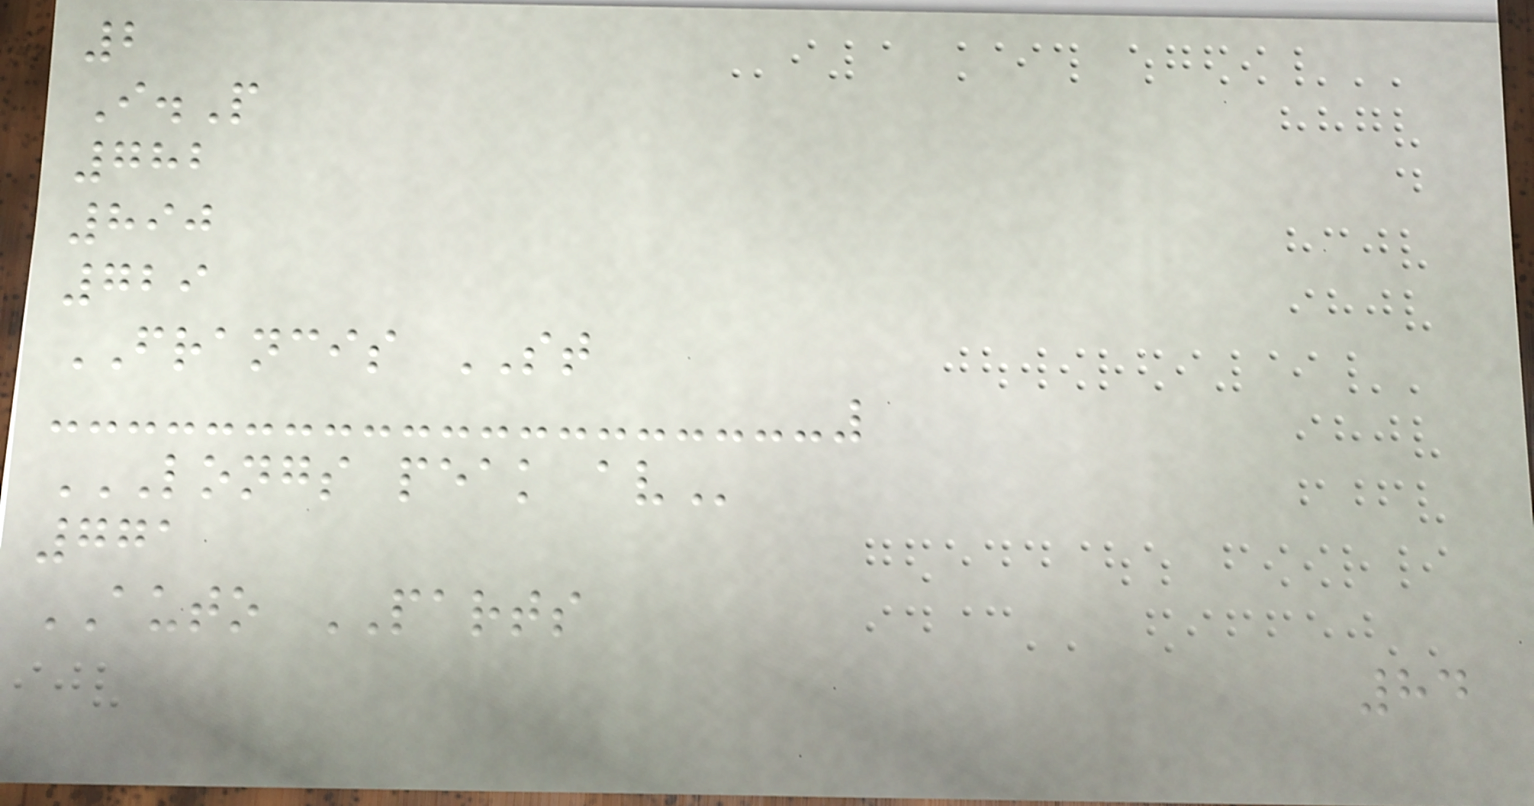2
I.P
782
890
729
FRANCIS ST
LONGS PEAK AV
771
AUTO PARTS
84
